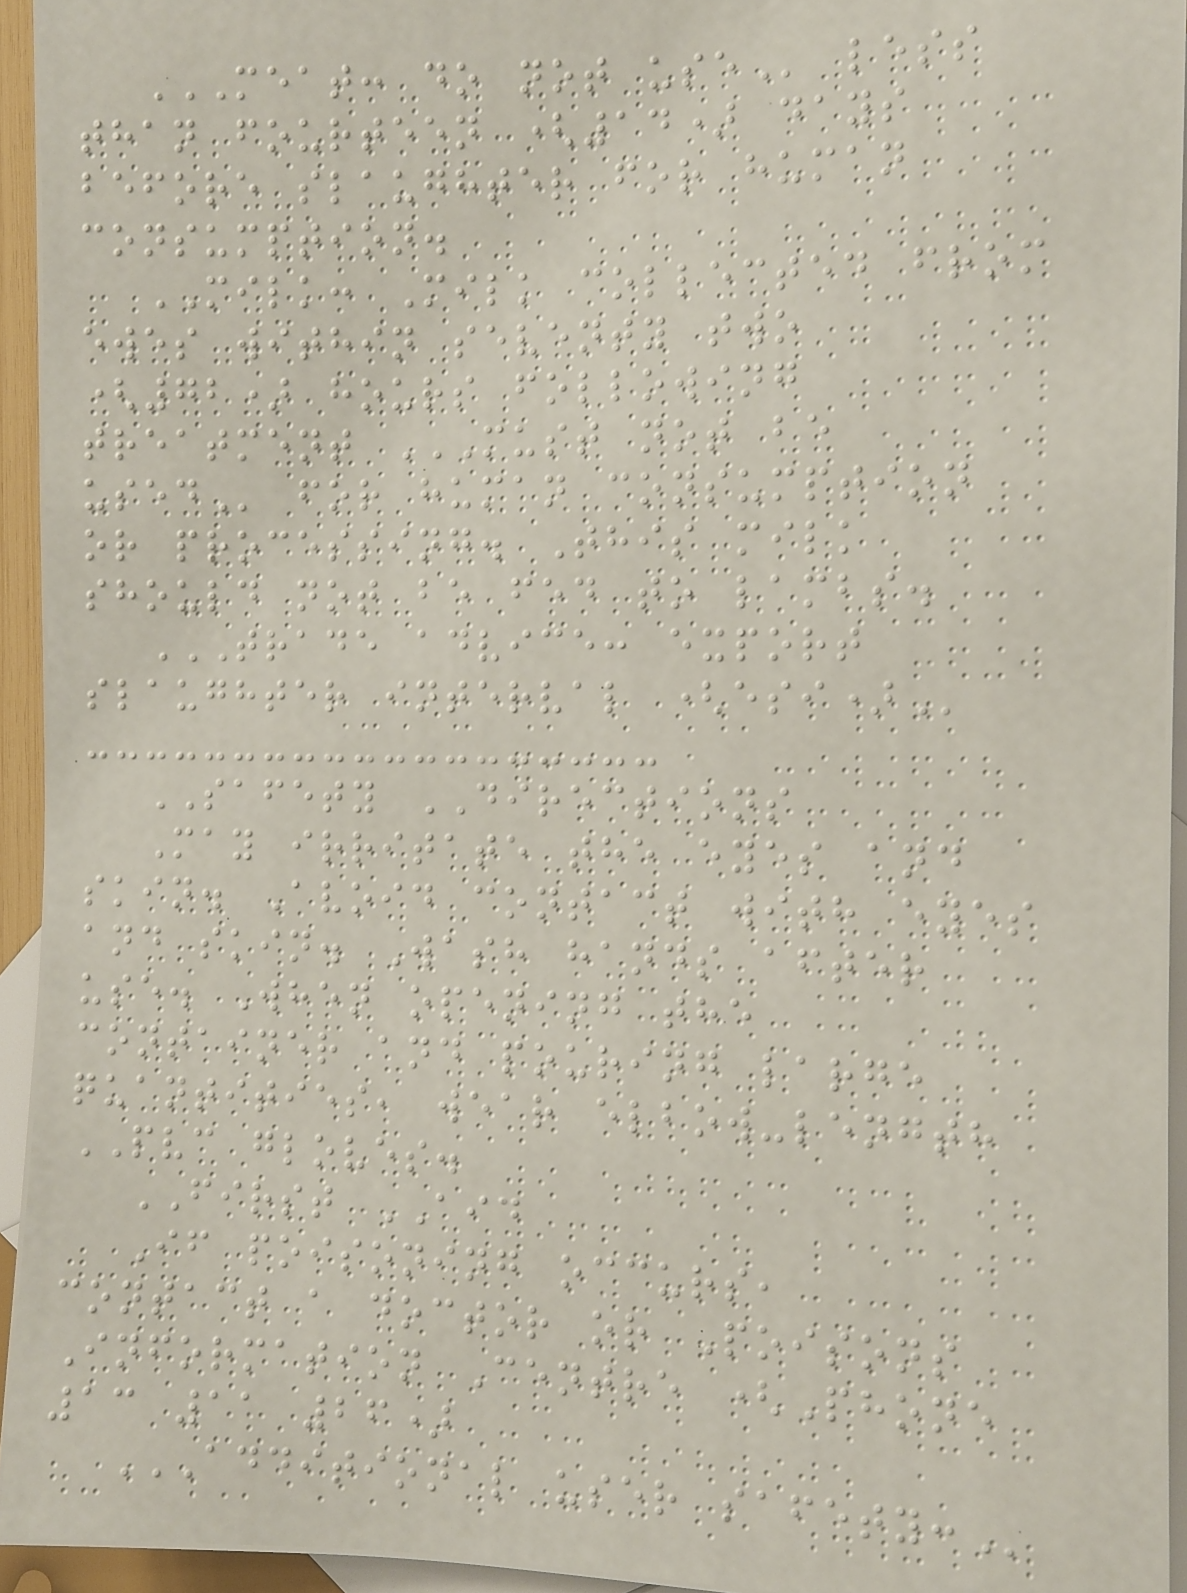MEAT: DO NOT USE less
than fourteen (14) days
before slaughter for human
consumption.
MILK: Milk collected from
ewes within seventy two
(72) hours following
treatment MUST NOT BE
USED for human consumption
or processing. This milk
should not be fed to lambs.
TRADE ADVICE: EXPORT
SLAUGHTER INTERVAL (ESI)
SAFETY DIRECTIONS
May irritate the eyes and
skin. Avoid contact with eyes
and skin. Wash hands after
use. When opening the
container and pouring large
quantities, wear elbow-length
PVC gloves.
FIRST AID
If poisoning occurs,
contact a doctor or Poisons
Information Centre (Phone
13 11 26)
ADDITIONAL USER SAFETY:
